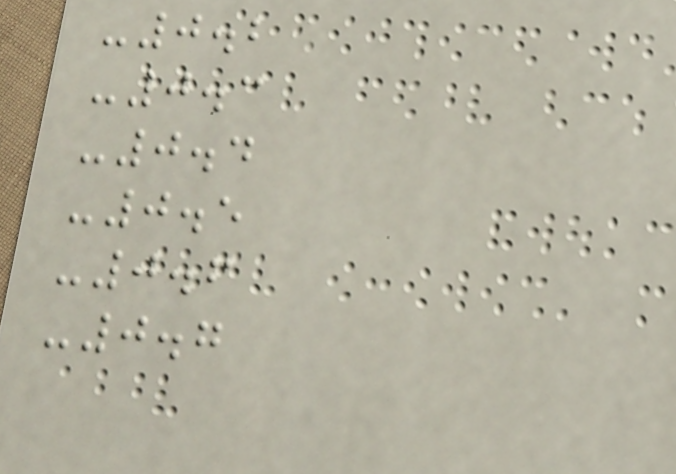-0.2
-0.3
-0.4
-0.5
-0.6
-0.7
